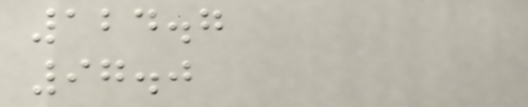124.7
97.0
